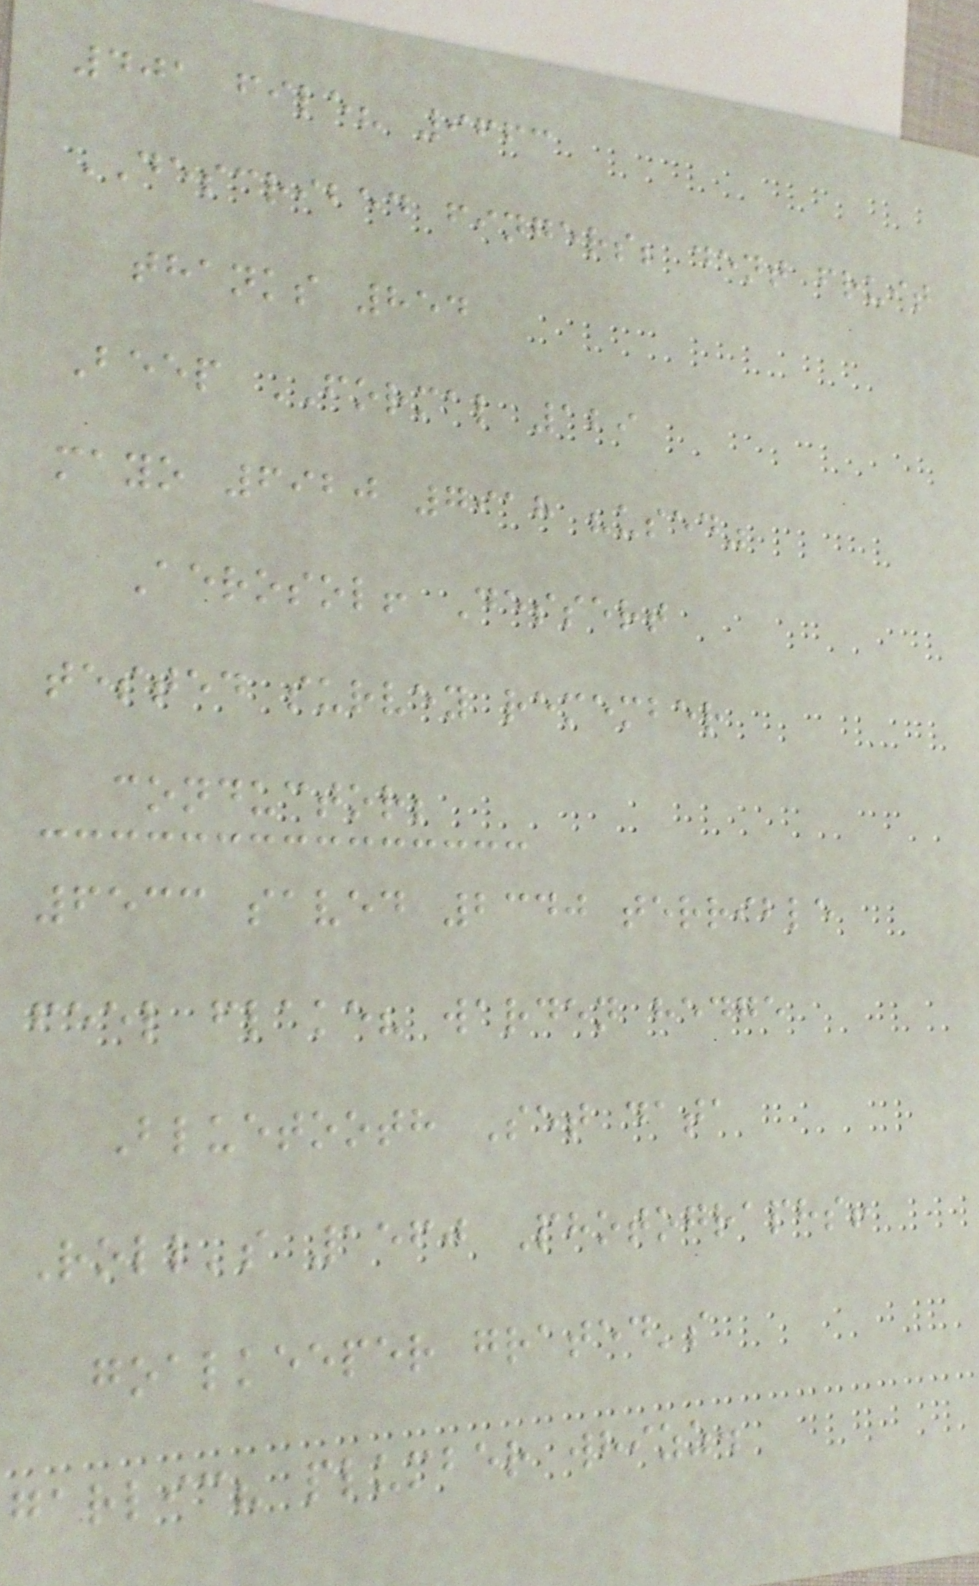401 file? 9663
DESCRIBED fingers; dent fruit
thanks 854
Beep FORMAL 129
mayo 6920 7918 "used"
Aerosol! Dessert
tested survey remember
conductor;
6533 saved 2340 terrible
feel flake? warden hedge
Bluetooth Set data
Roll's 1560 Photographs!
goalkeeper grated's
garlic? plumber whizz.
